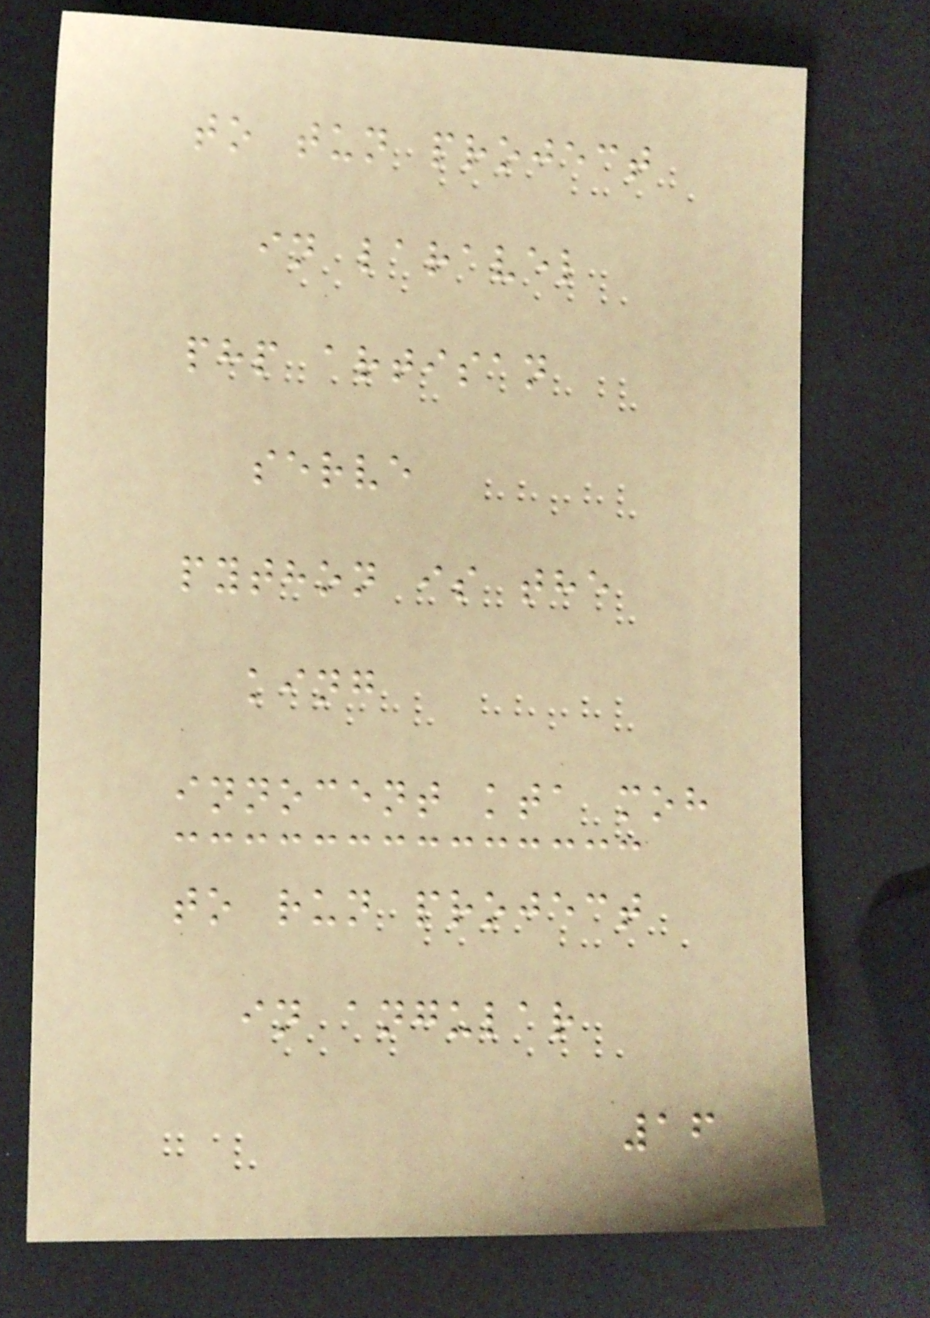to tun project
in laravel
php artisan
serve
python is the
king
innocent kta moh
to run project
in angular
16
